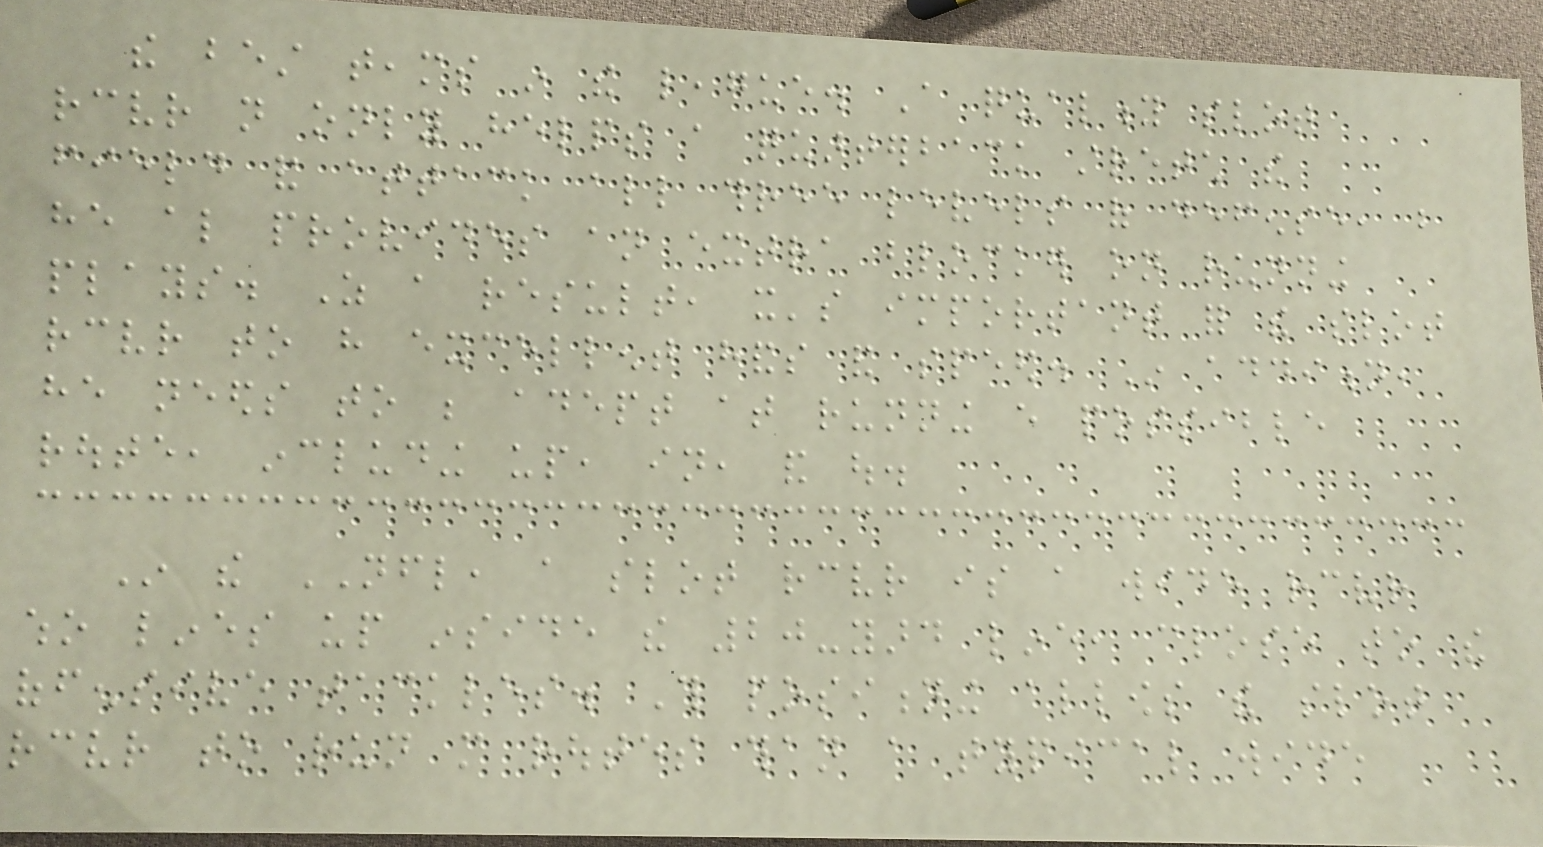the best teams in the league. A quality slot
receiver not only helps a quarterback stretch the
field and attack all three levels of defense, but
he also provides an extra blocker on running
plays. As a result, it's important for the slot
receiver to have excellent hands and speed. In addition,
he needs to be adept at running every possible
route, including up, in, and out.
In the NFL, a slot receiver is a wide receiver
who lines up inside the 20-yard line, close to the
offensive tackles. This positioning allows the slot
receiver to run more routes than a typical wide
